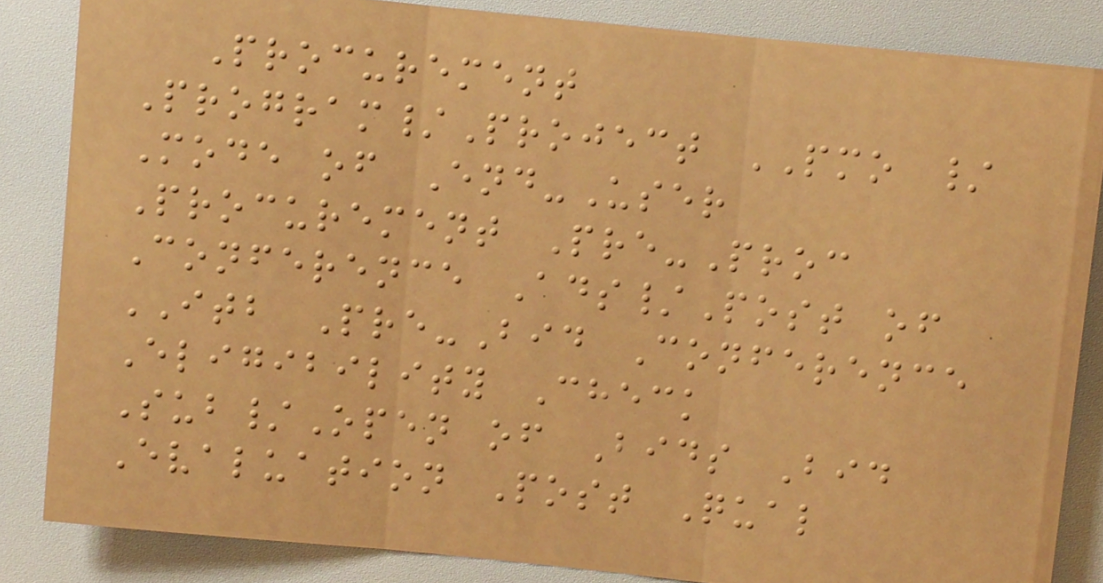Procurement
Program/Project PMO /
Mode of End-User
Procurement Pre-Proc
Conference Ads/Post of
ITB Pre-Bid Conference
Eligibility Check
Sub/Open of Bids Bid
Evaluation Post Qual
